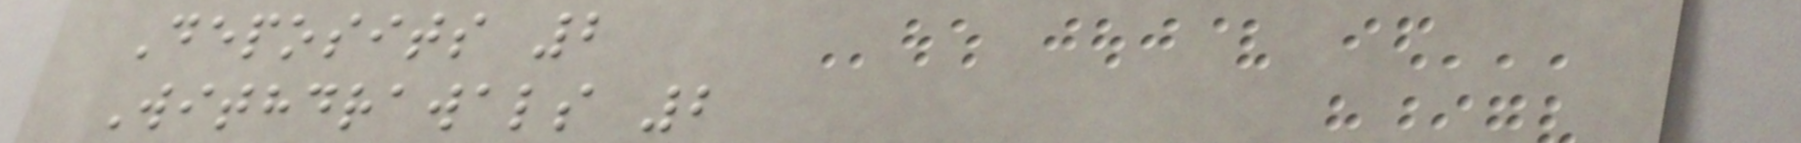Deposits 2
Withdrawals 2
